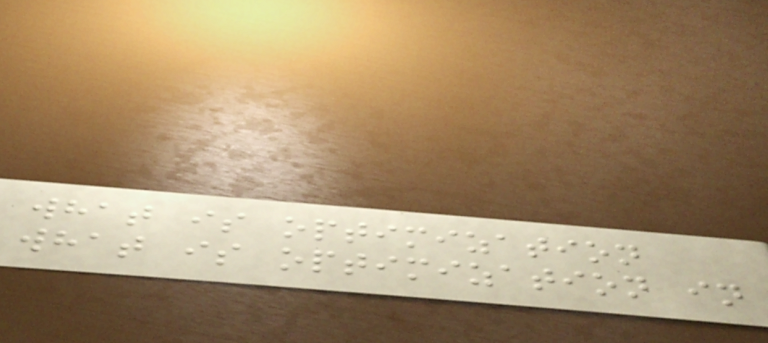what is optimization
what is optimization in
